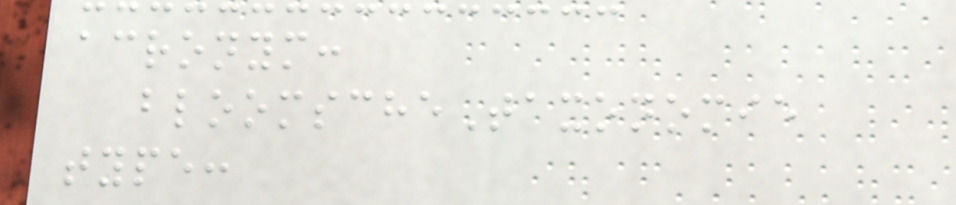acronym:
bloomscheTaxonomie
type:
